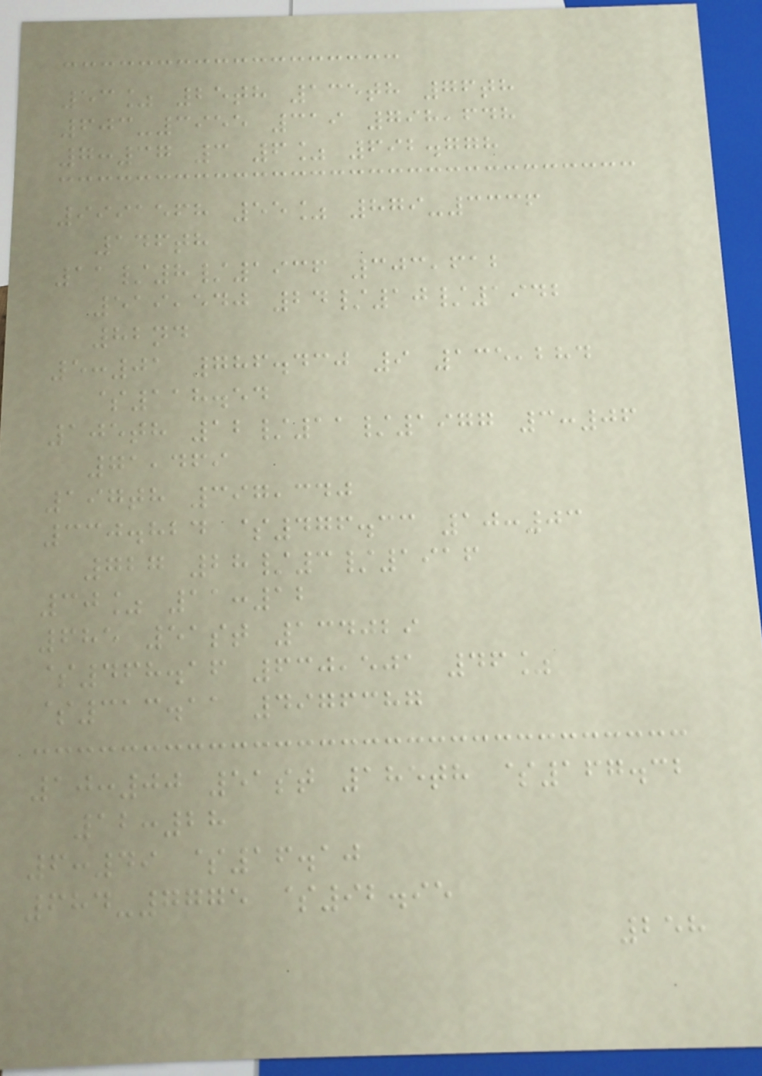53% 25th 135th 76th
603-3955 319 798,648
7:37 3 6% 692.778
9991568 55% 879-3336
146th
11/8/1936 303,612
519,540 24/10/1942
82nd
5:01 786.430 9 135,284
$118.54
105th 12/11/1977 3:06
71,469
197th 397,340
330.824 $476.33 10:03
727 28/3/1916
30% 11:12
685 51st 134029
$468.16 630,501 46%
$313.11 4976387
10:00 51st 185th $167.32
12:28
6:49 $16.10
684-7775 $92.95
258
